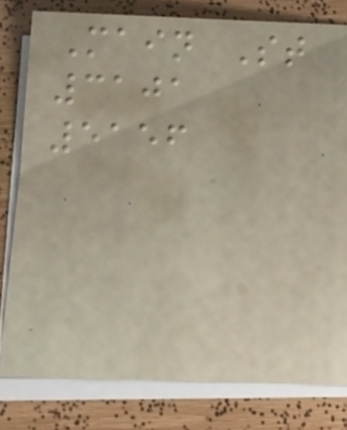Main St
3101
5156
